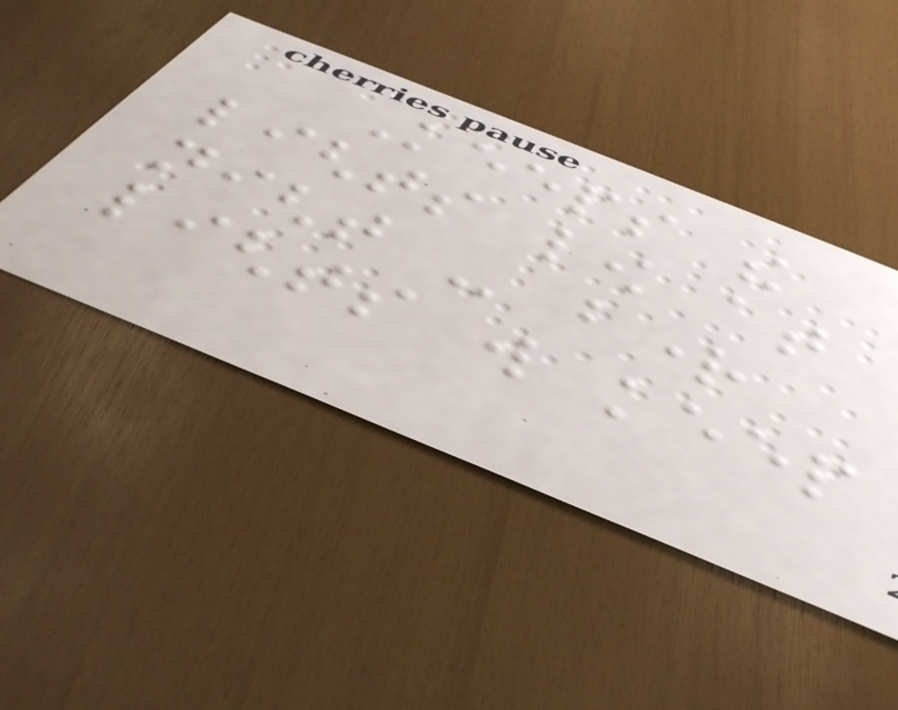Keeps the
lights low at
night - bright
lights will keep
